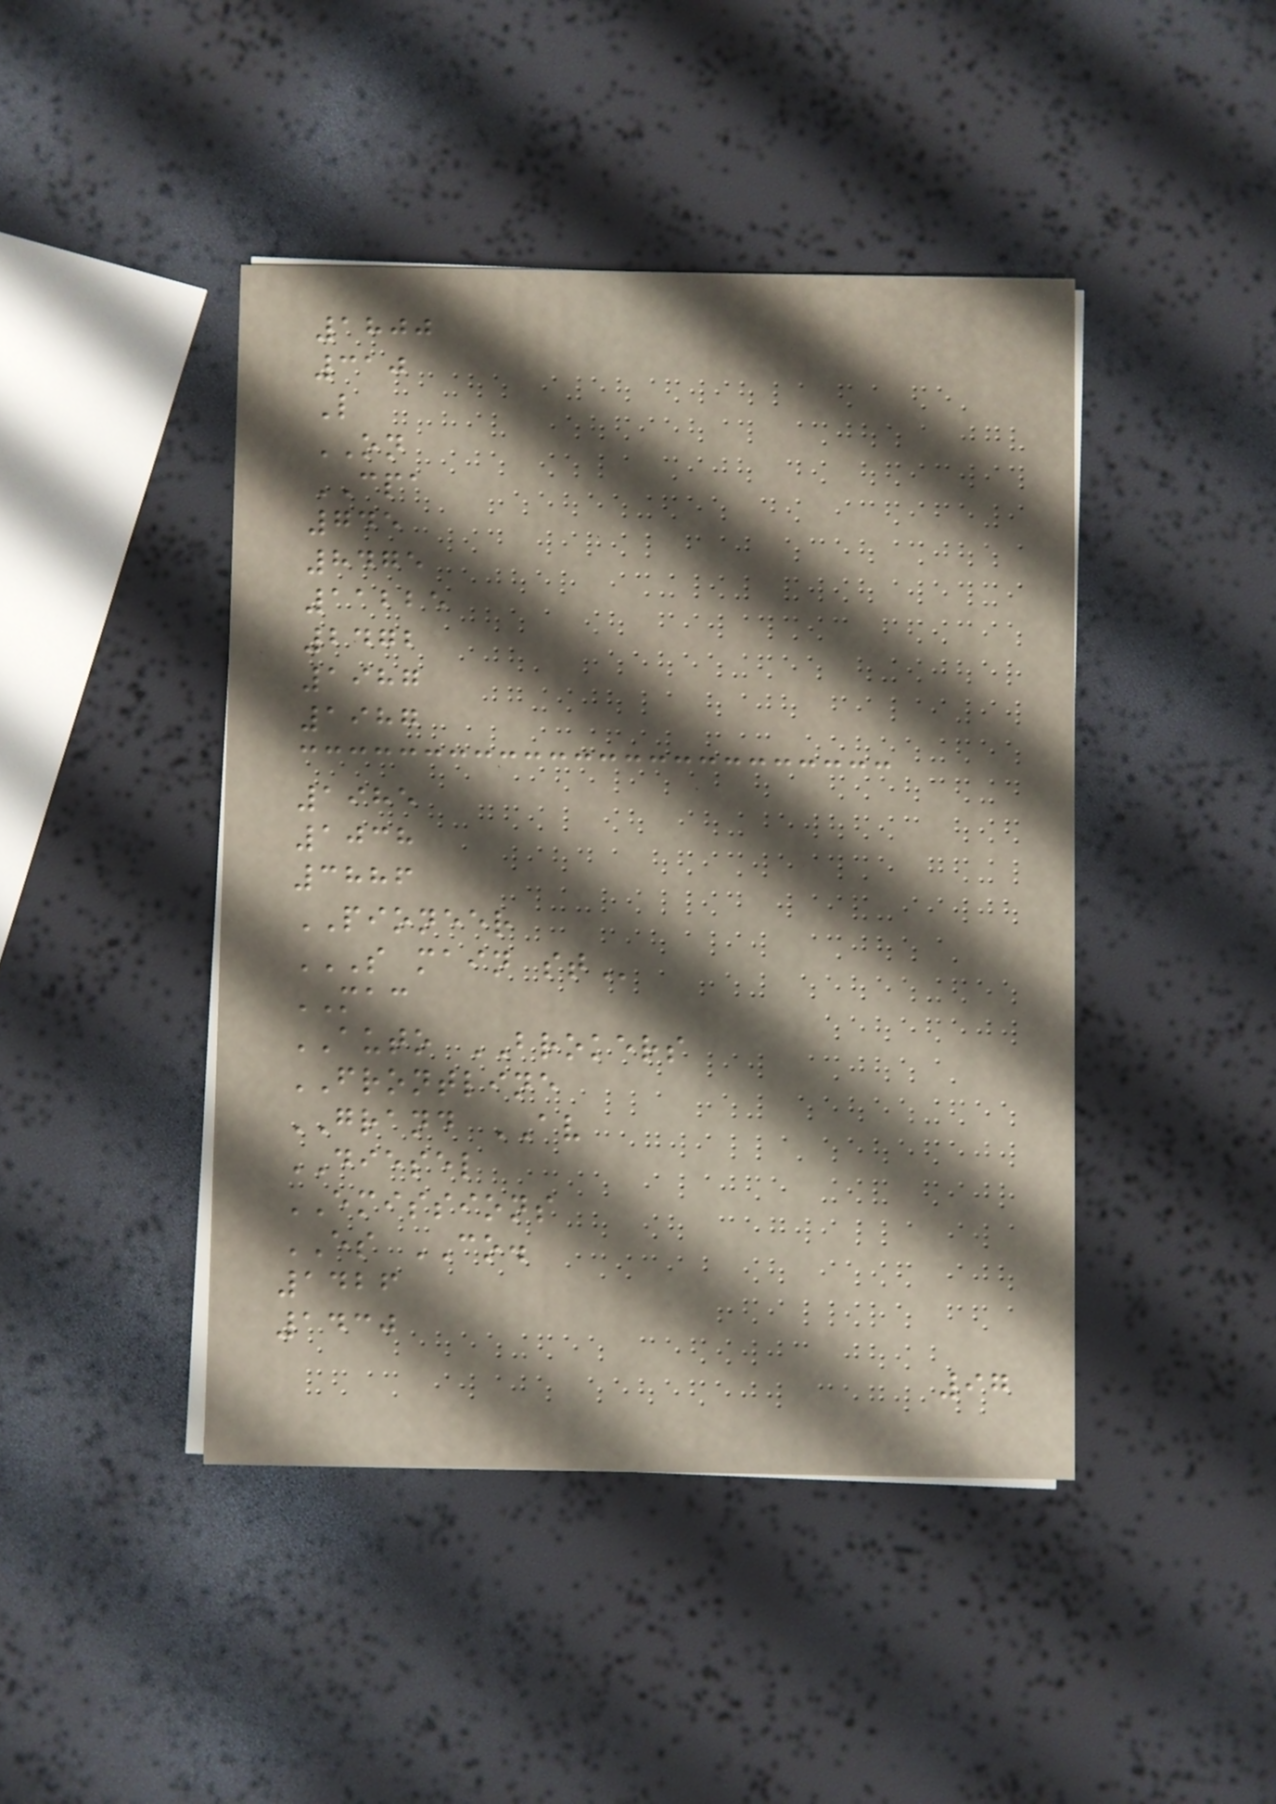1800
310
L
ON
CPA
745
8475
11225
2472
1987
1987
1985
1038
3886
PIONEER
S MAIN ST
MAC
AUTO BROKERS
FRONTLINE
GRAND AV
DIESEL
EMISSIONS
ES CO.
1426
1430
97
